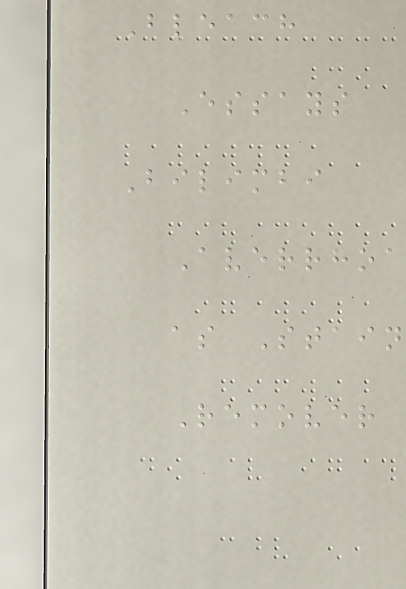Bleach
Essays
Bilimbi
Averrhoa
as Stain
Remover
